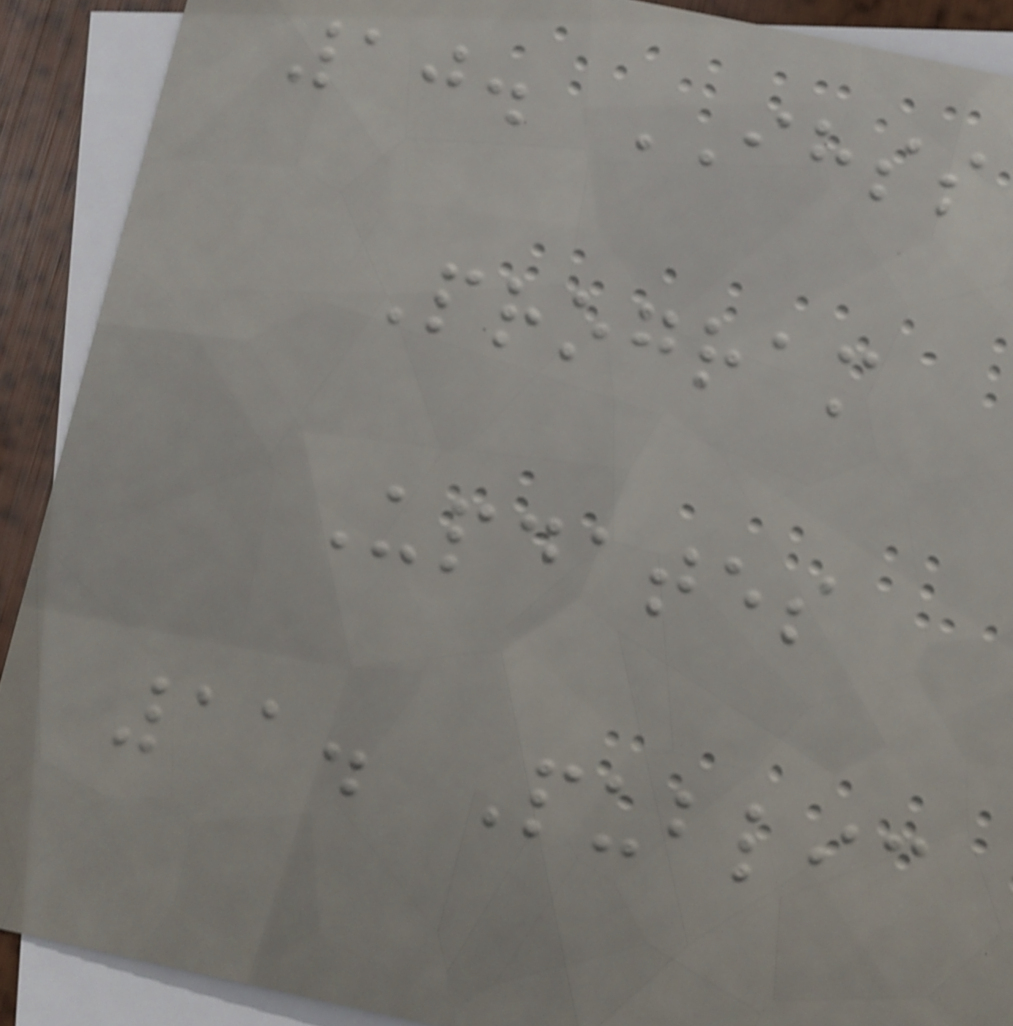10. IHSS
Program
Updates
11. Public
